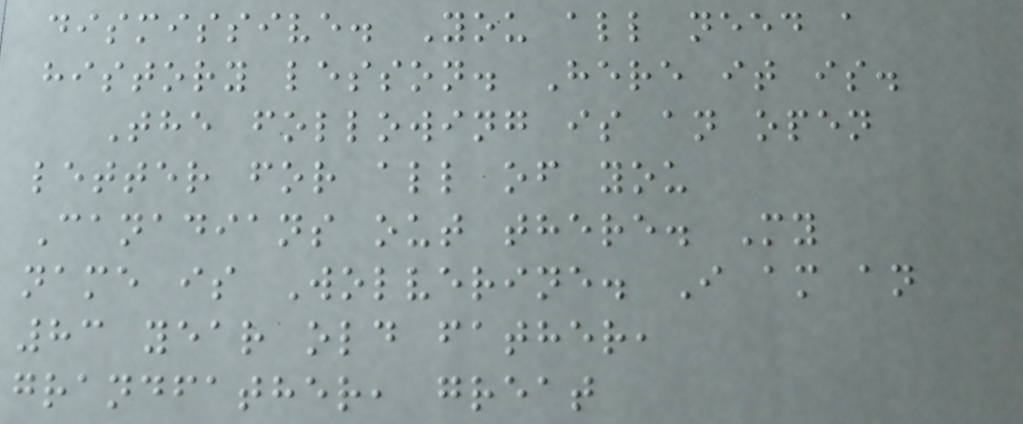dismissive. You all need a
history lesson. Here it is.
The following is an open
letter for all of you
Canadians out there. My
name is Wolverine. I am an
83 year old father,
grandfather, great
